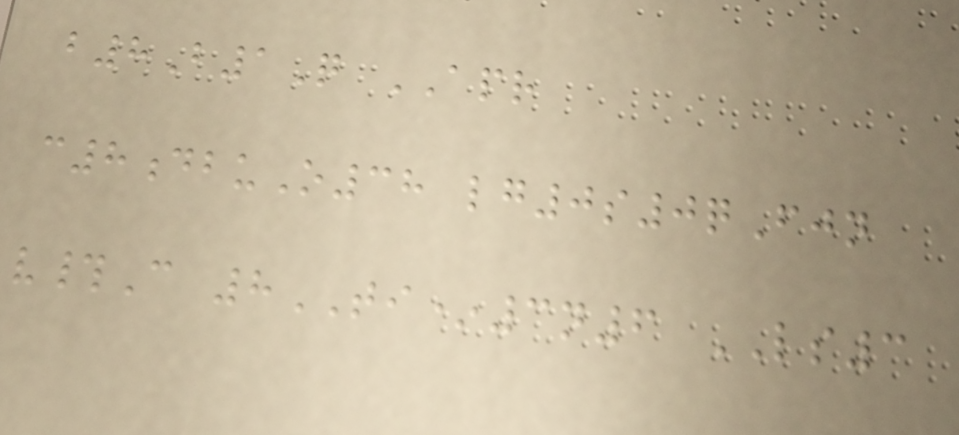b8B1Q APR
c8dbuO38 lg0s0qFjn
v#C 8TI*3n6 LS3
